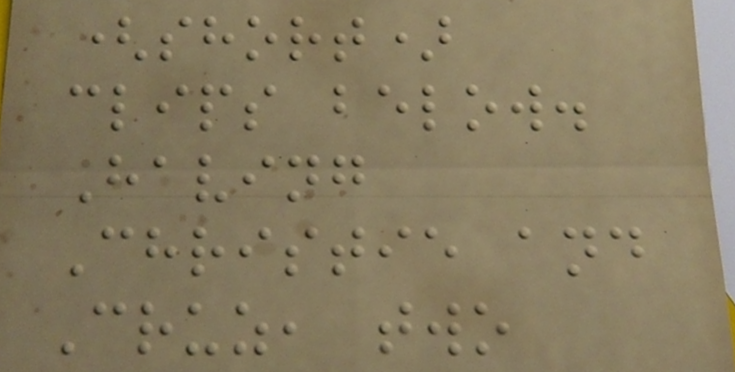(short)
clips below.
Having
Christie and
Cruz, two
